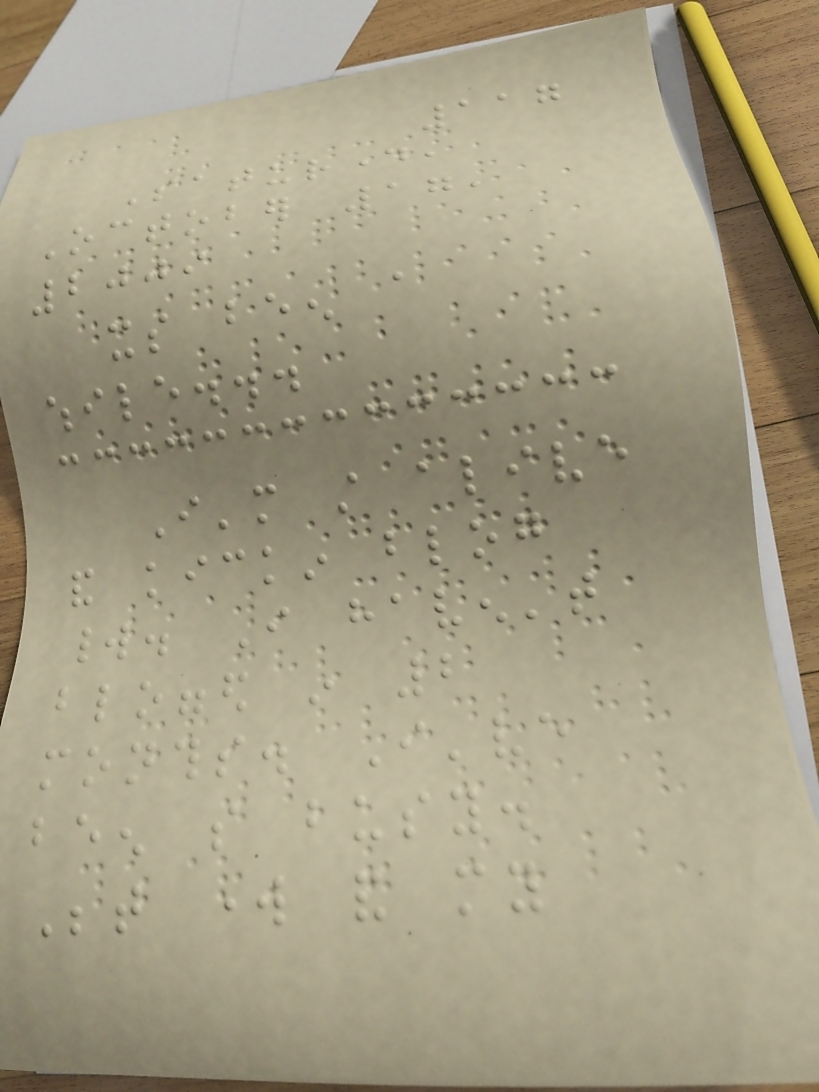117
Saturday,
October 17,
2009
its been a
while...
I'm still alive
and kickin blog
world. I haven't
blogged in 2
months. I've
been so busy.
Between work and my
